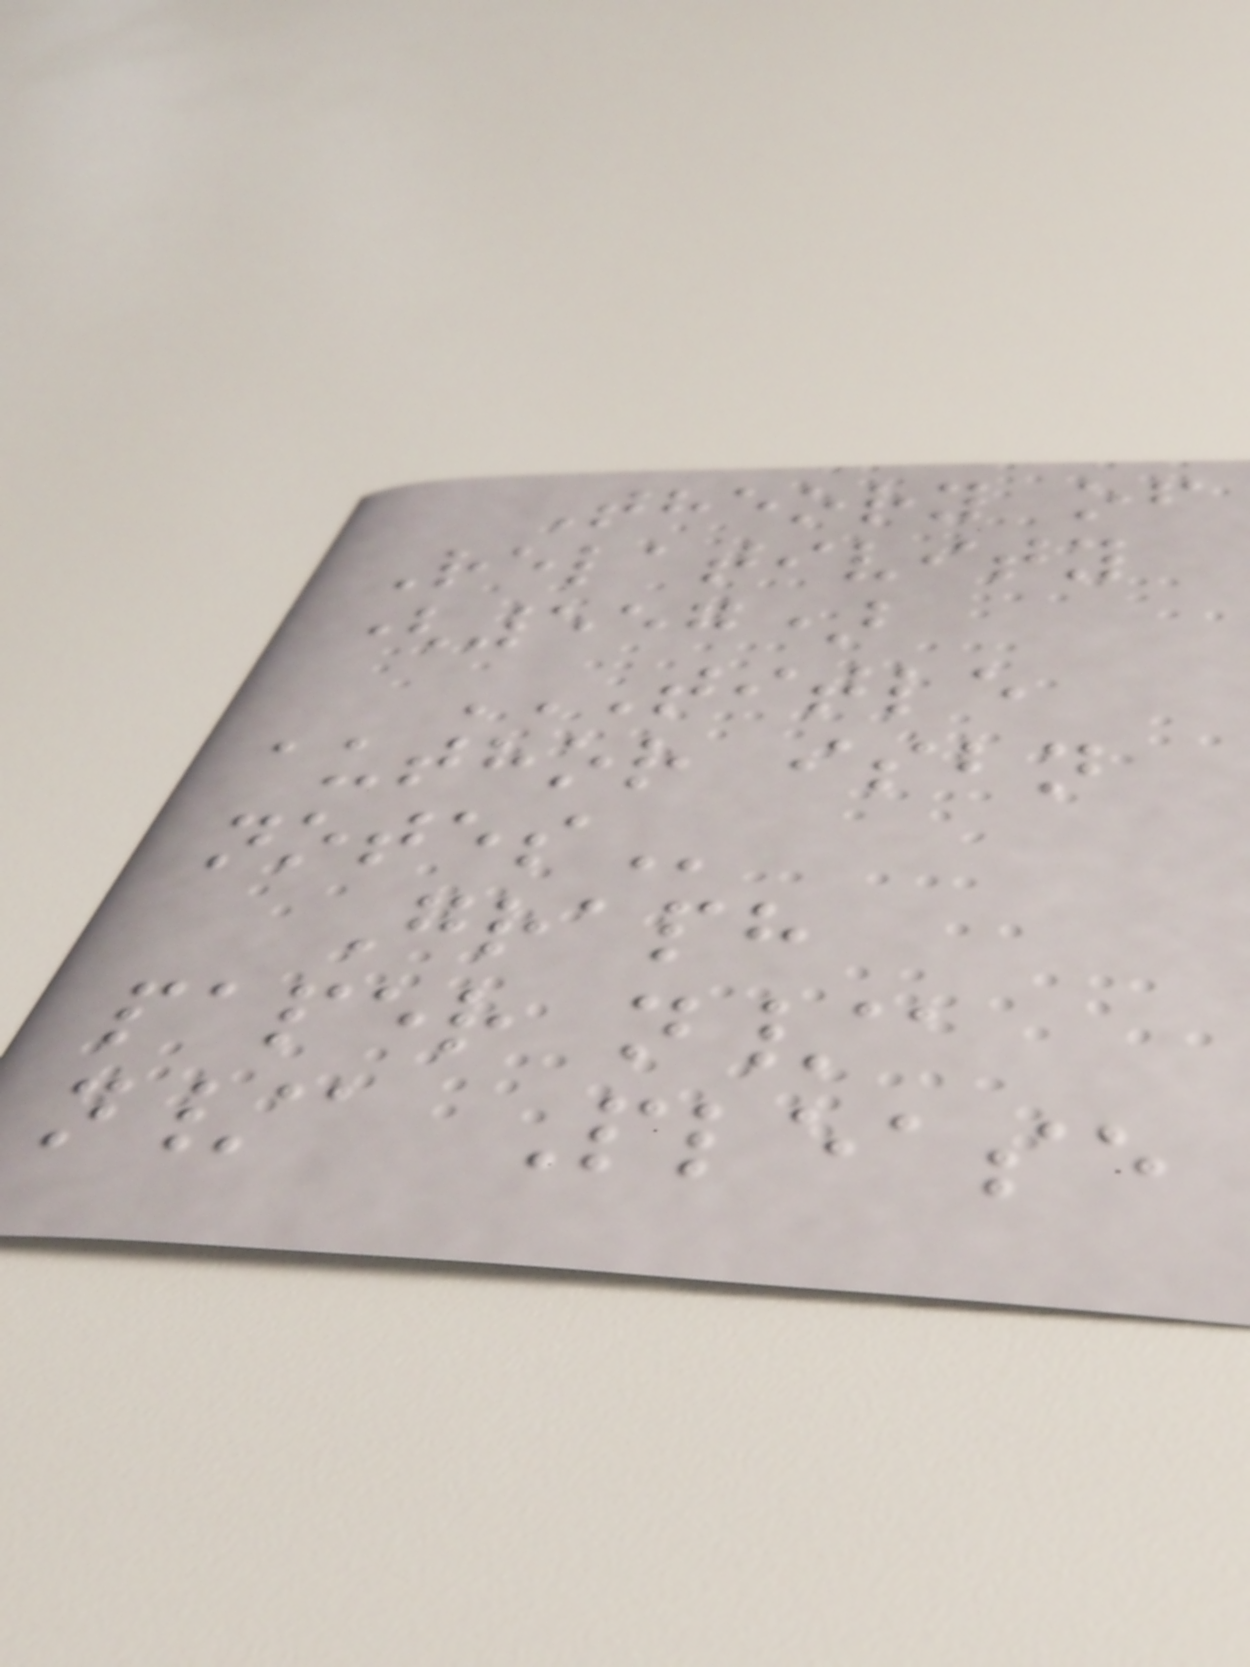Theory of
Relativity
(557)
TITLE
AUTHOR ISBN
NOTES
Graph
paper n/a
n/a Please
